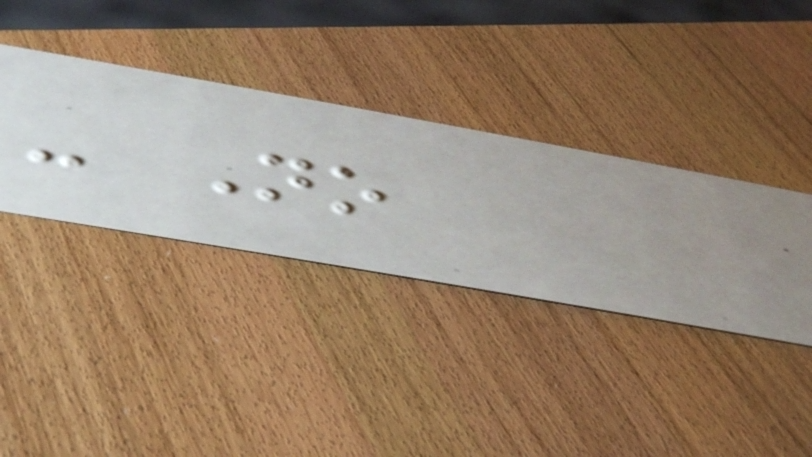- No
